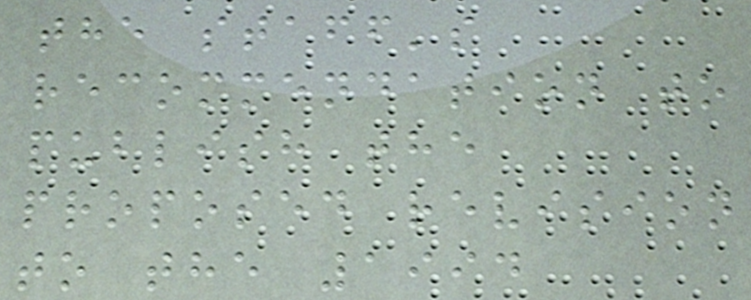the staff's
recommendation to
publish the
proposed revision
to the 1994
